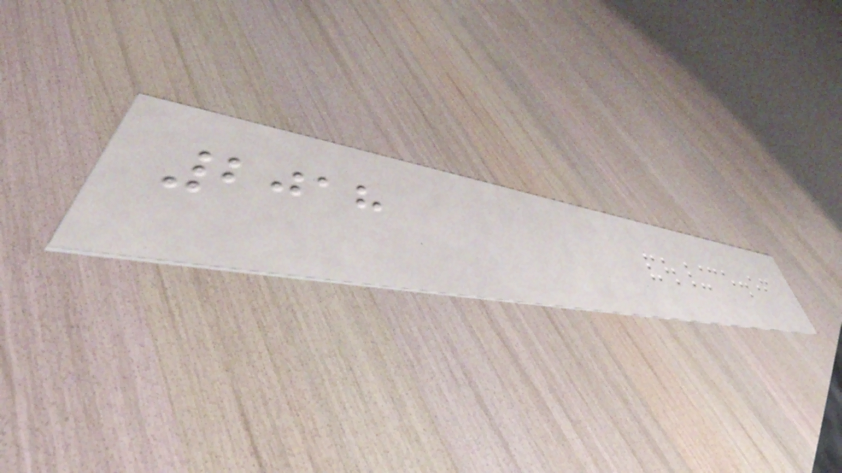2018
